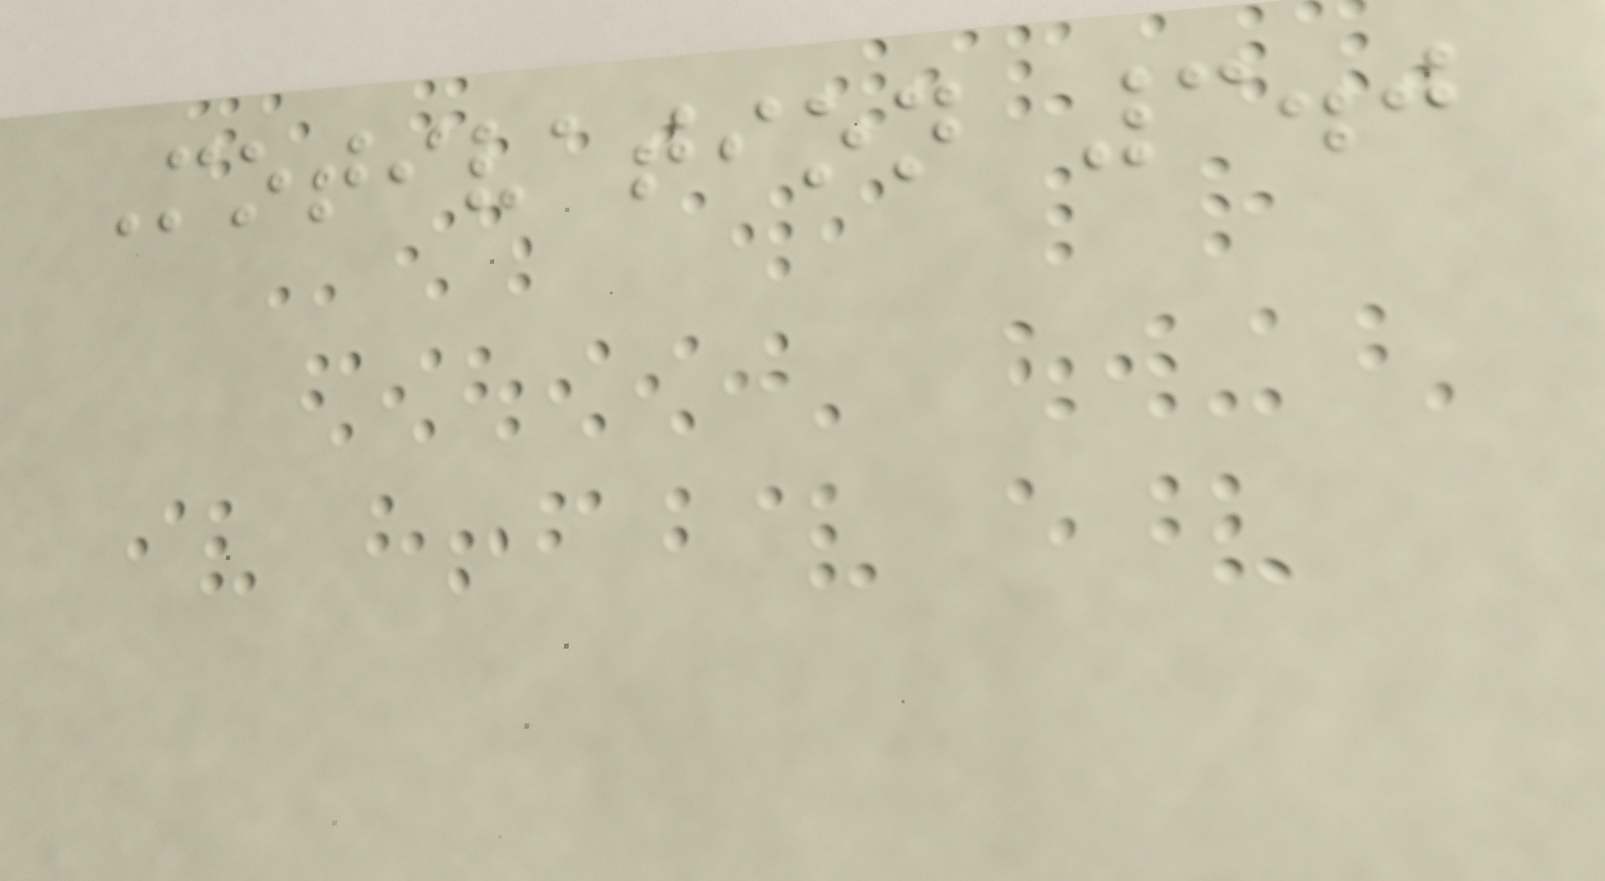Motivation 3.0
